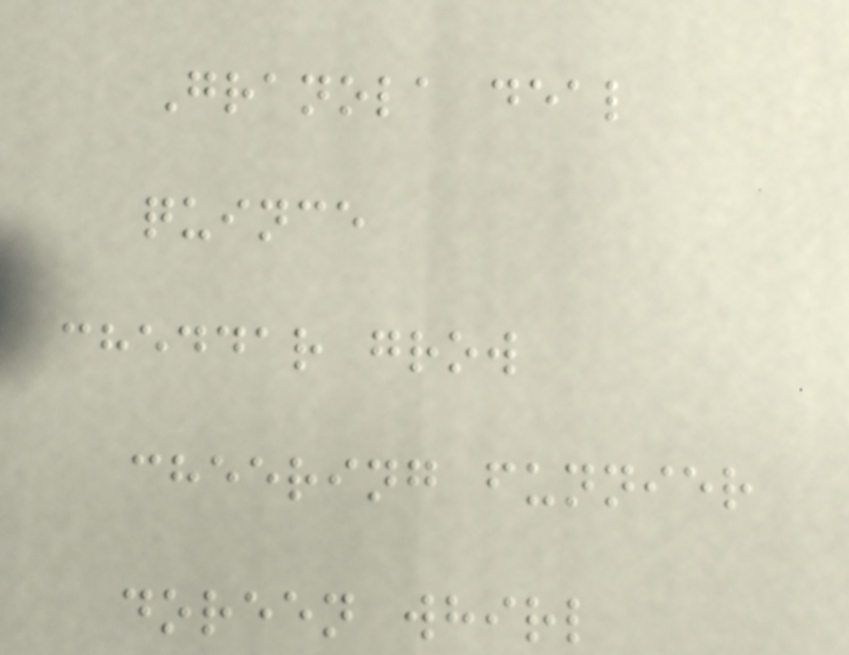Granola deal
quince
cheddar grow
cheering funnier
doreen whirl
